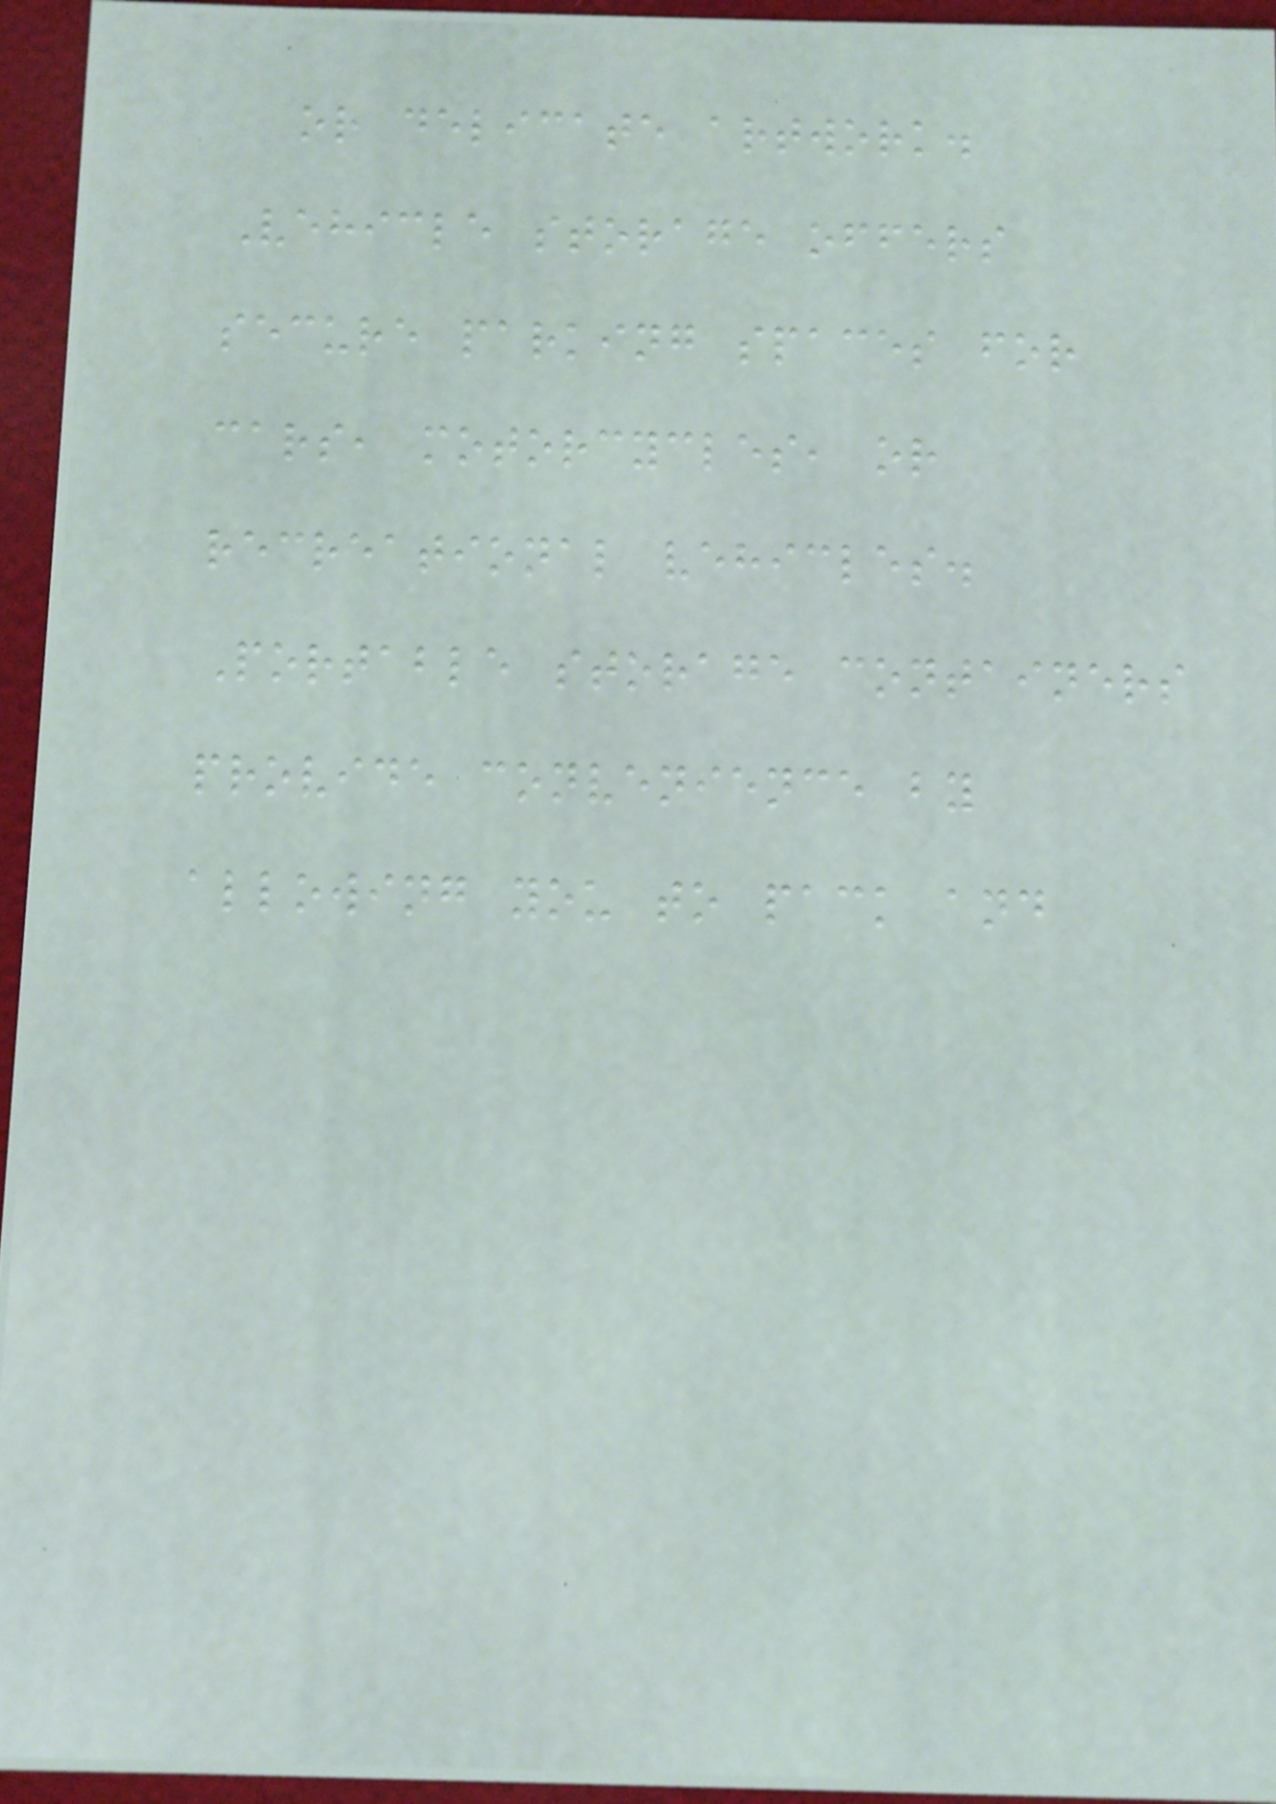or delicate artwork.
Vehicle storage offers
secure parking spaces for
cars, motorcycles, or
recreational vehicles.
Portable storage containers
provide convenience by
allowing you to pack and
